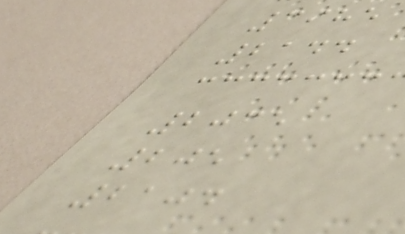3985
2144
2035
205
2104
